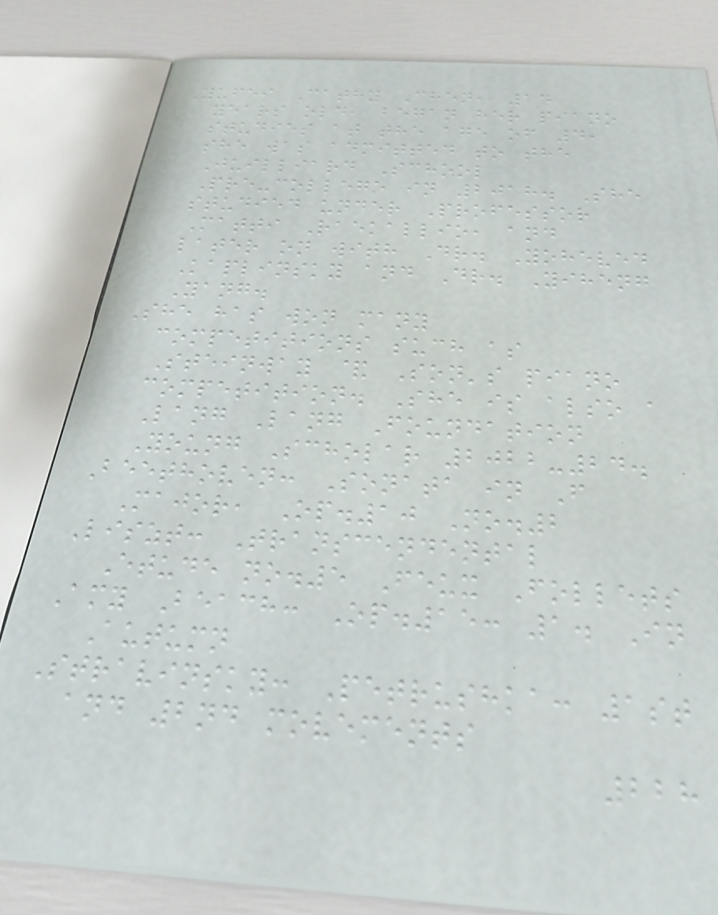Yufei Cathy Chen, 14
years old, began her piano
studies at the age of 4,
she was admitted to the
Juilliard School
Pre-college in 2018. She
studied under Professor
Matti Raekallio, and
later on with Dr. Yoheved
Kaplinsky and Dr. Yiheng
Yang.
She has won many
competitions such as
Steinway & Son's piano
competition. She is also a
Lang Lang Foundation
Young Scholar 2022-24.
Beethoven: Sonata in F
Major, Op.10 No.2
Liszt: Transcendental
Etude no.5 Feux Follets
Amy Beach: Op.15: 1. In
Autumn
Stravinsky: Petrushka: 1st
and 2nd movements
228
